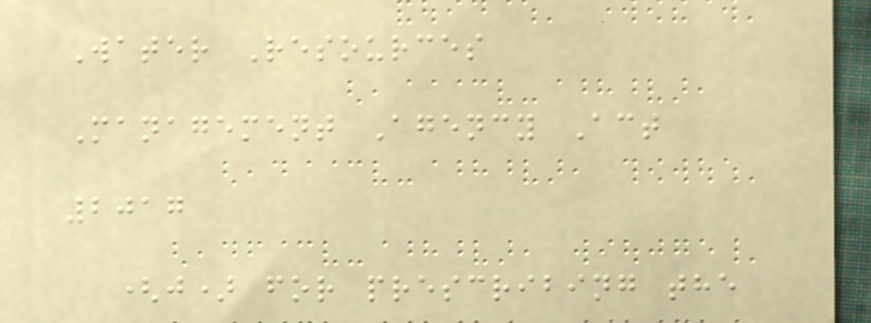Water Resources
Management Agency Act
2017
(j) for prescribing the
